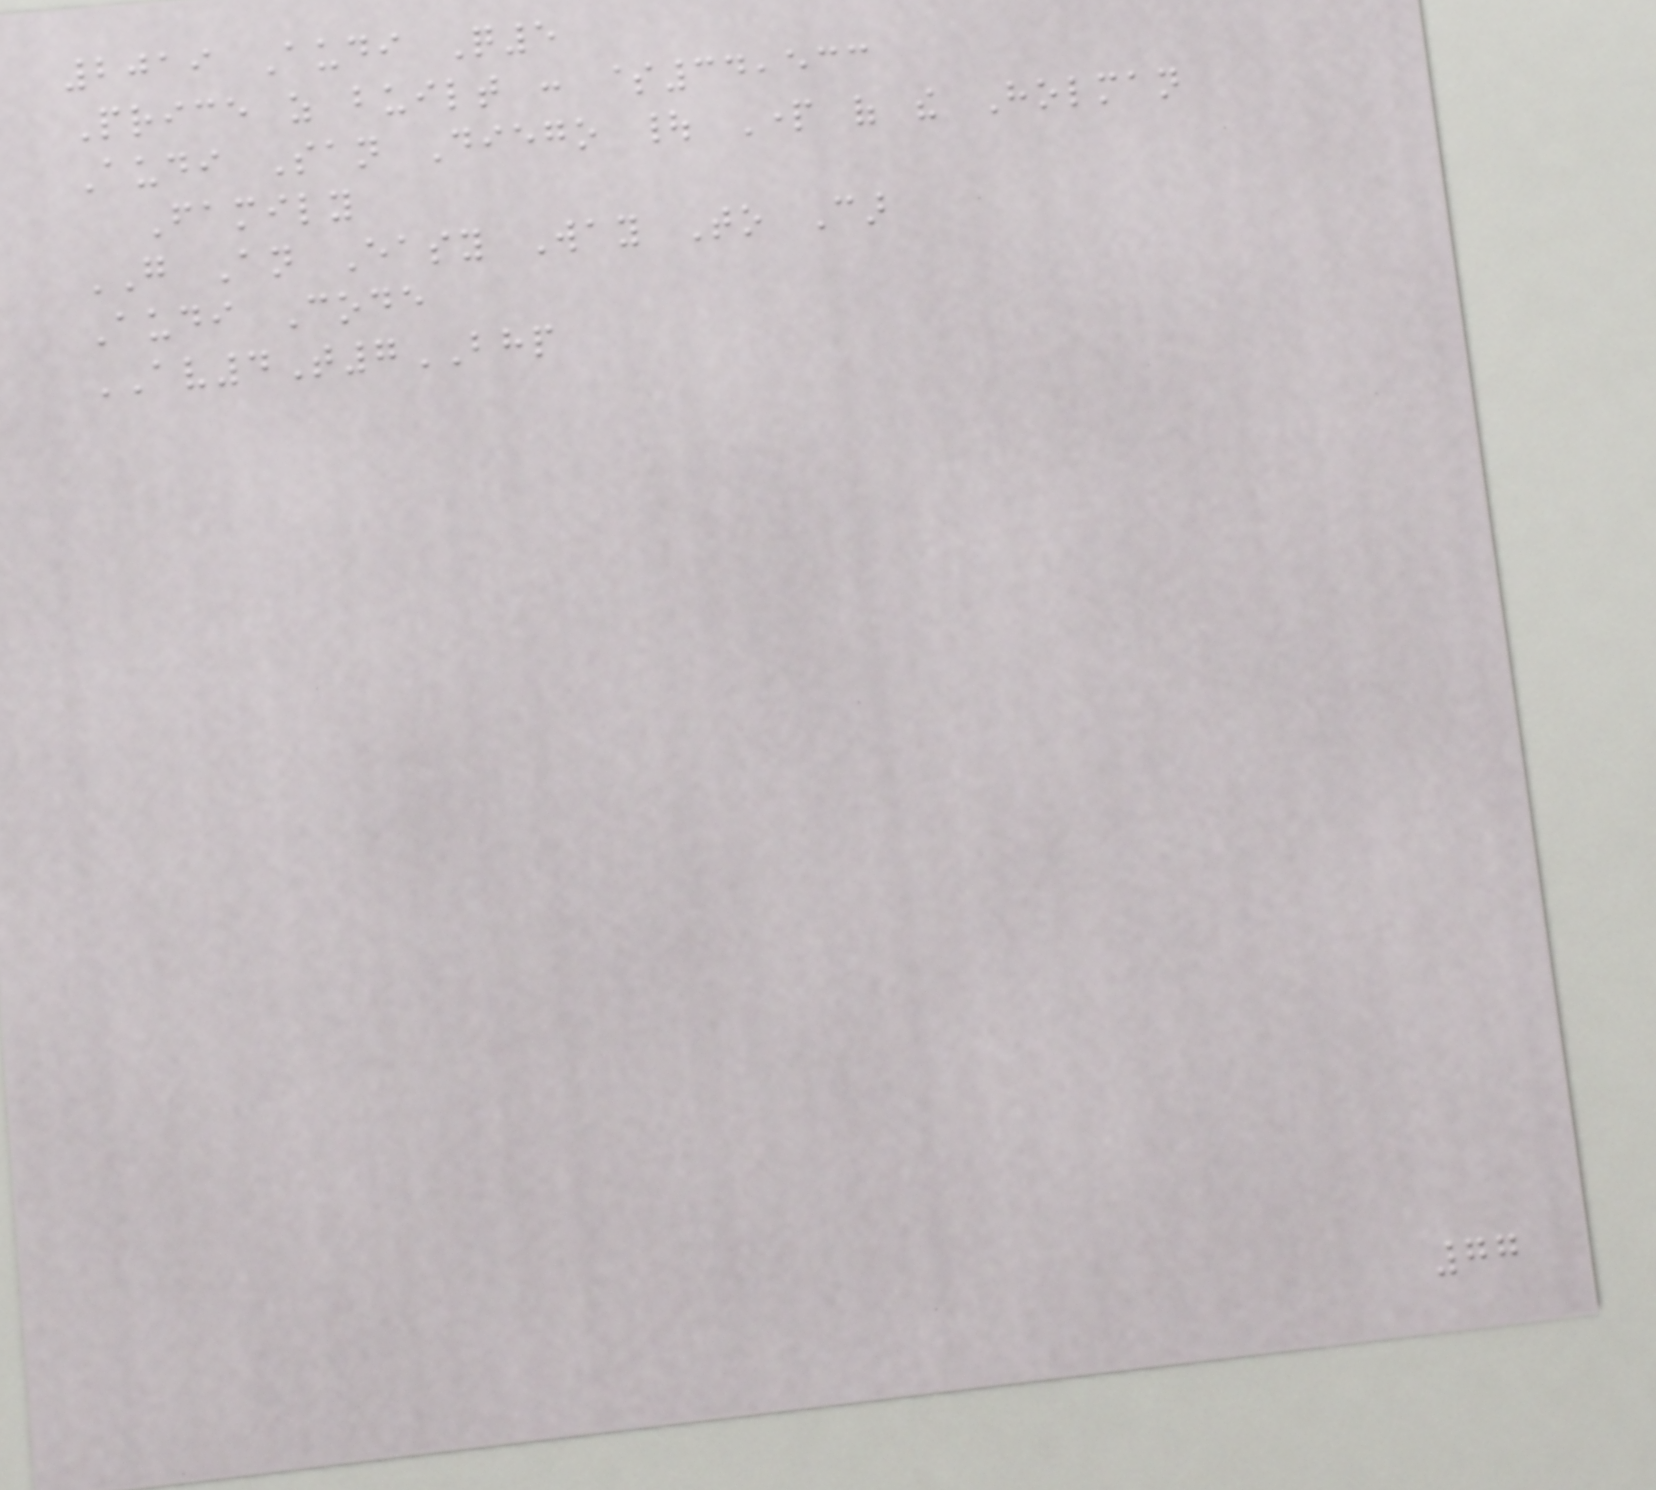2019 Audi Q5
Price as built : $34,533
Audi San Diego | Part of the Holman
Family
GO An Easy Way To Car
Audi Code
AV4T7BHP
77
